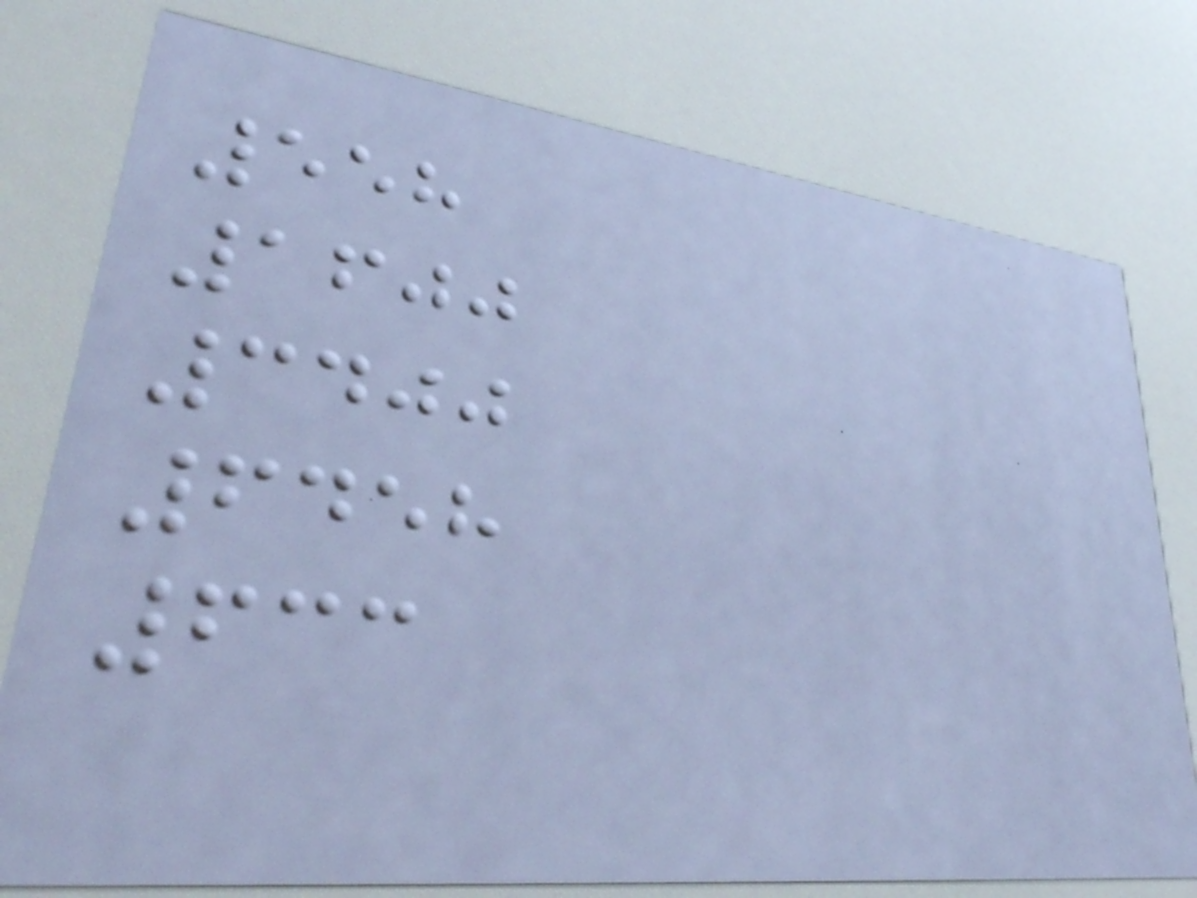558
1600
3400
6458
633
